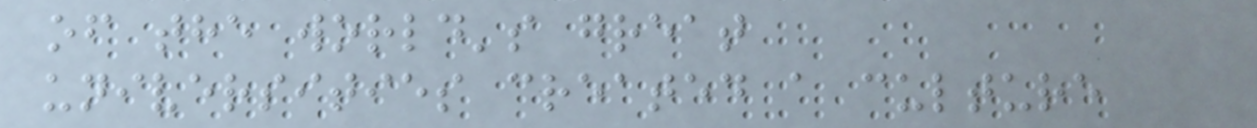of the world's great
universities created a culture
